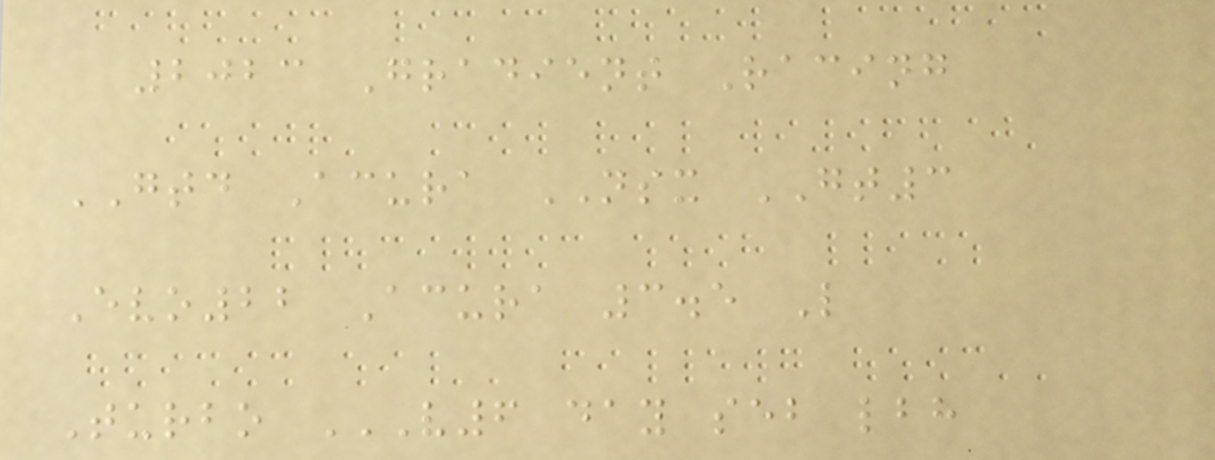2023 Gradient Racing
GTD Acura NSX GT3
Evo22 Acura 3.5 L
Turbo V6 DAY SEB LBH
